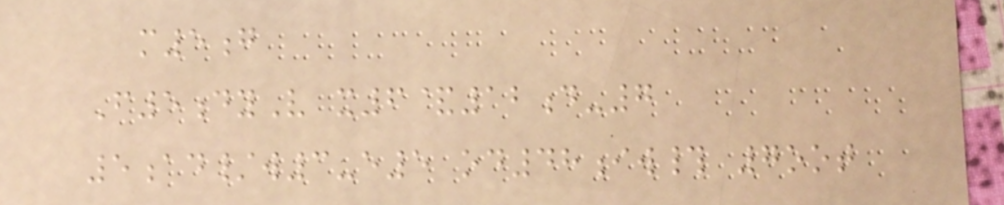m5g
F5dyV x6&12d-7
5ad/w3-e5 od48iw# 7oot
